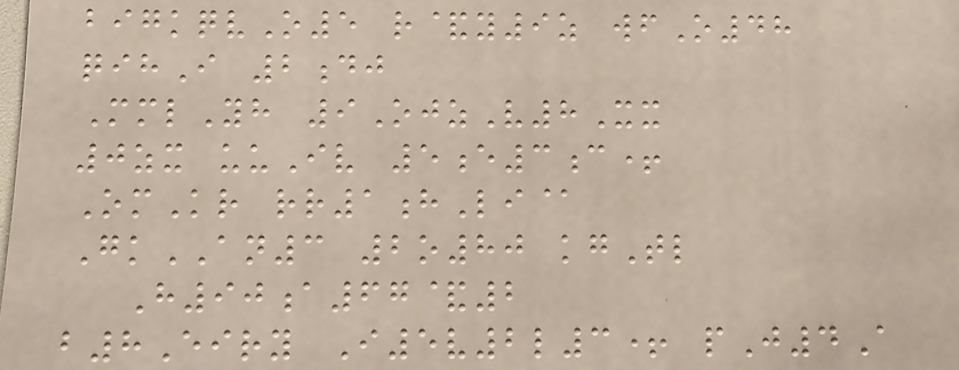bigkqvO5 r&y9z wfO48
qihI 2dj
MmlYh 9OjzV8Xx
0zx uuIv 5e3c+
OmKr rr1hLi@
GkAN3 2o80 kgTl
H90a67&2
b8Eiry I5v2l3+ pJ4A
